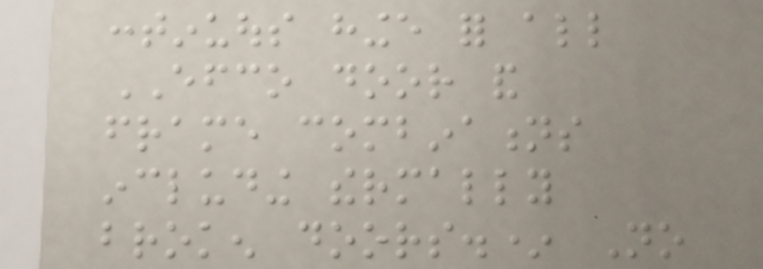continuous hinge for all
EFCO door and
frame combinations
including thermally
broken doors.* No
